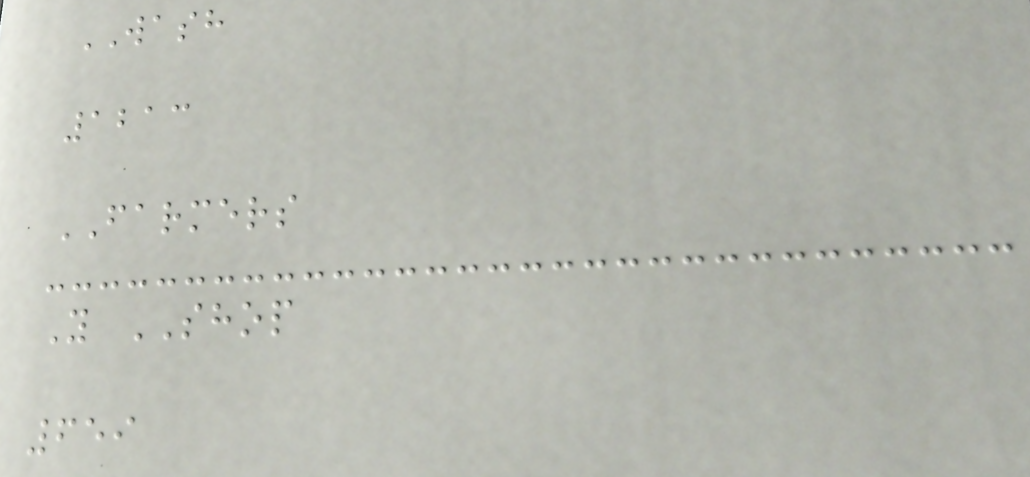WASH
1213
FARMERS
Y SHOP
659
